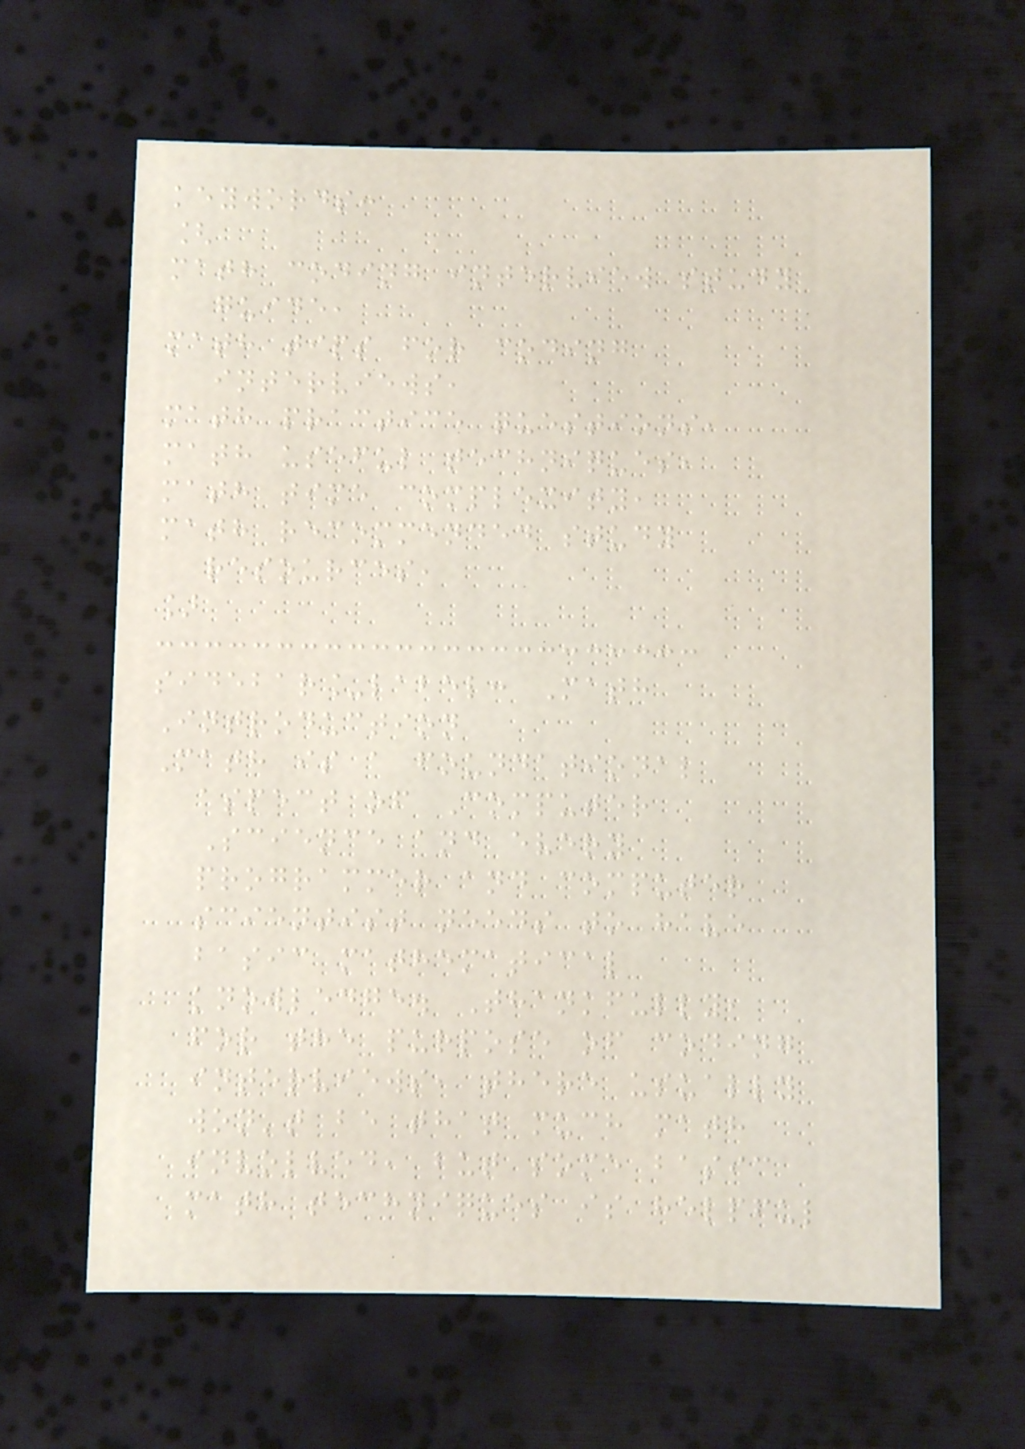keywords:
[
math coding interview study
guide,
math tips for coding
interviews,
math practice questions,
math useful techniques,
math time complexity,
math recommended study
resources,
]
sidebar_label: Math
Introduction
Math is a foundational
aspect of Computer
Science and every
programmer and computer
scientist needs to have
basic mathematical
knowledge. Thankfully,
for the purpose of coding
interviews, there usually
won't be that much math
involved, but some basic
math techniques is helpful
